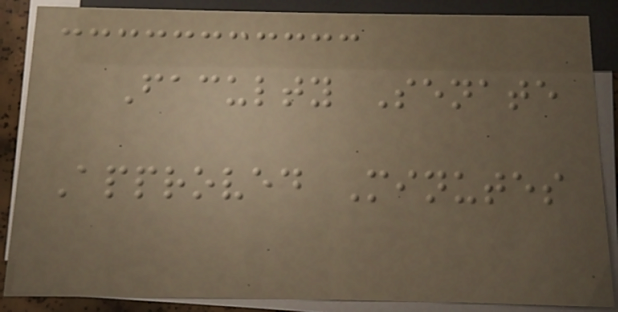Faculty Senate
Approved Minutes
